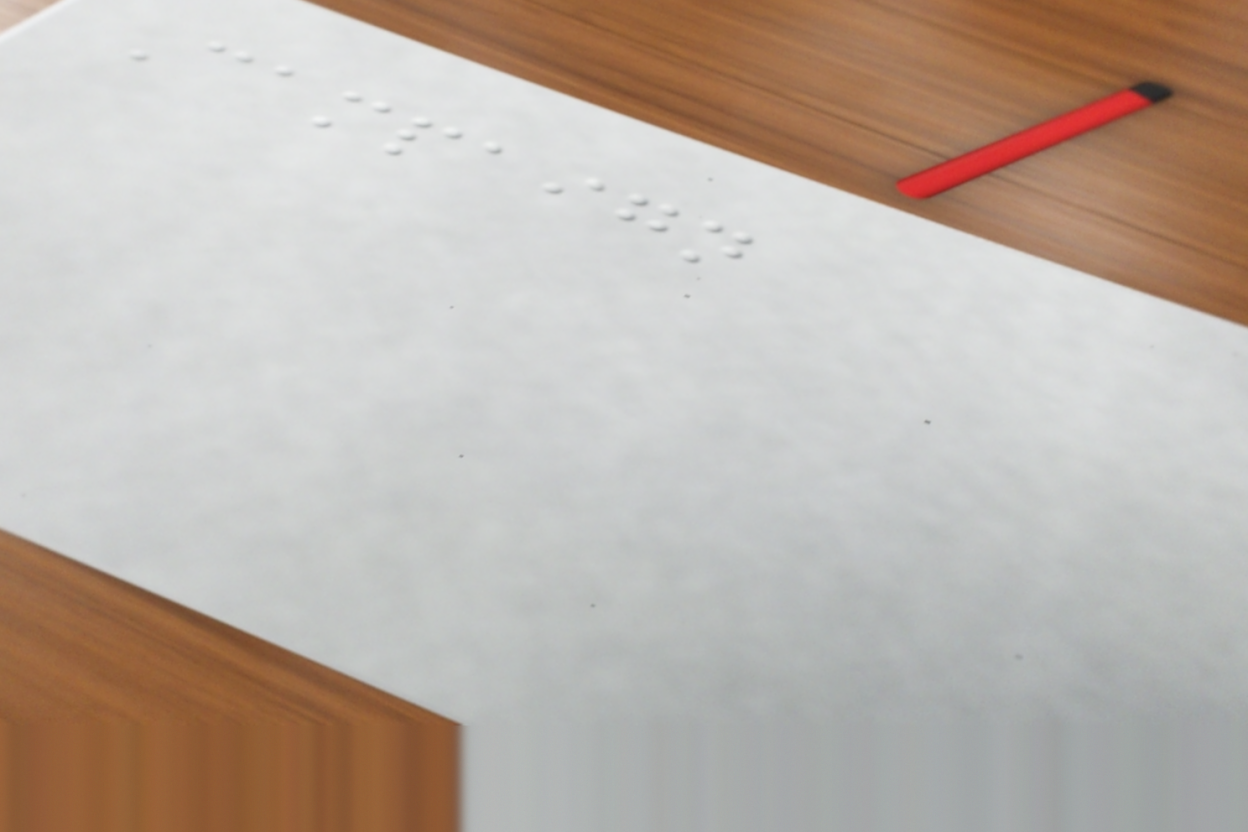Campaign
